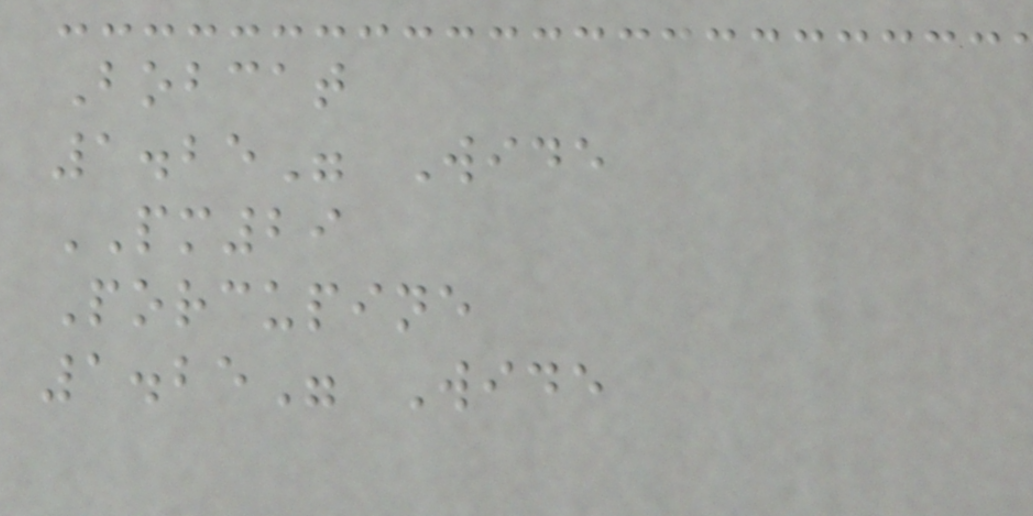Bobcat
1.25" Wide
PM29
Porcupine
1.25" Wide
